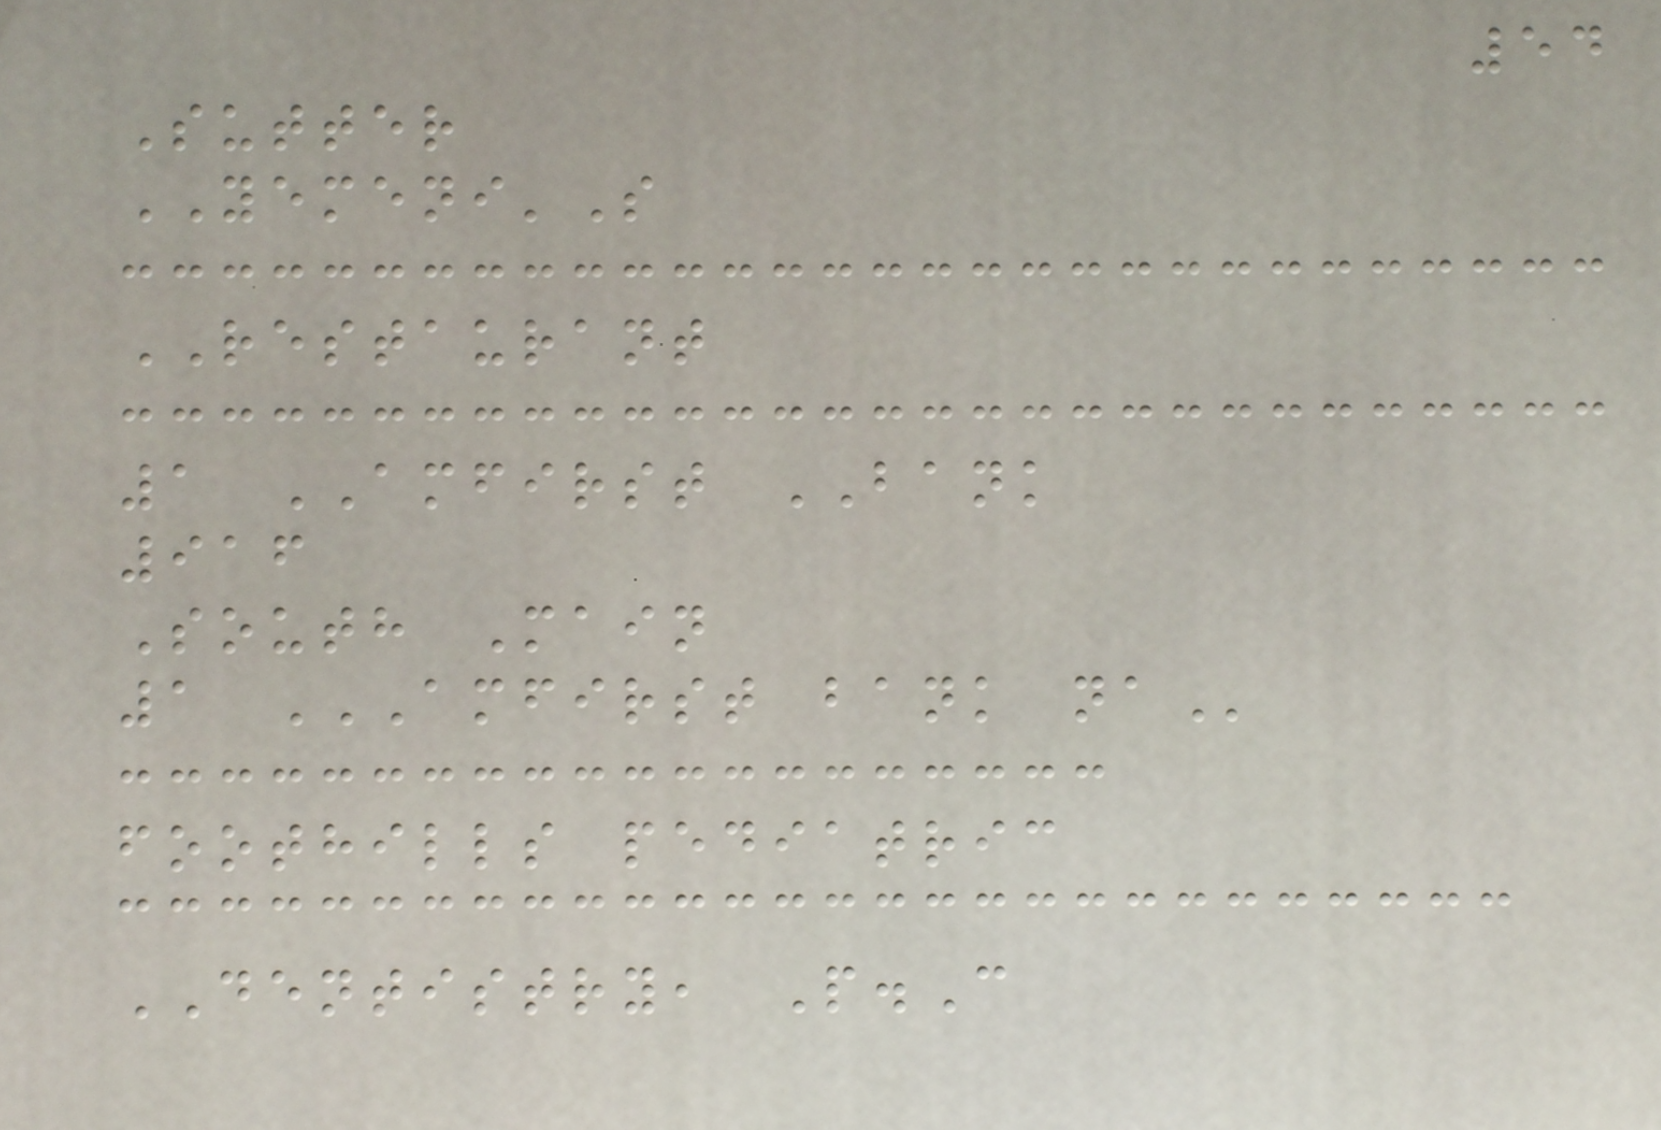54
Sutter
YEMENI'S
RESTAURANT
1 AMFIRST BANK
916
South Main
1 AMFIRST BANK NA
foothills pediatric
DENTISTRY, P.C
